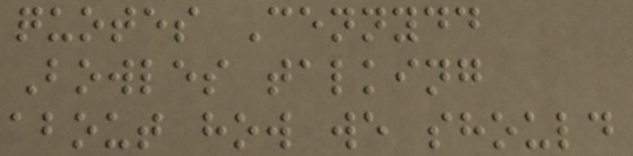quotes Cennydd
Bowles talking
about how we should
